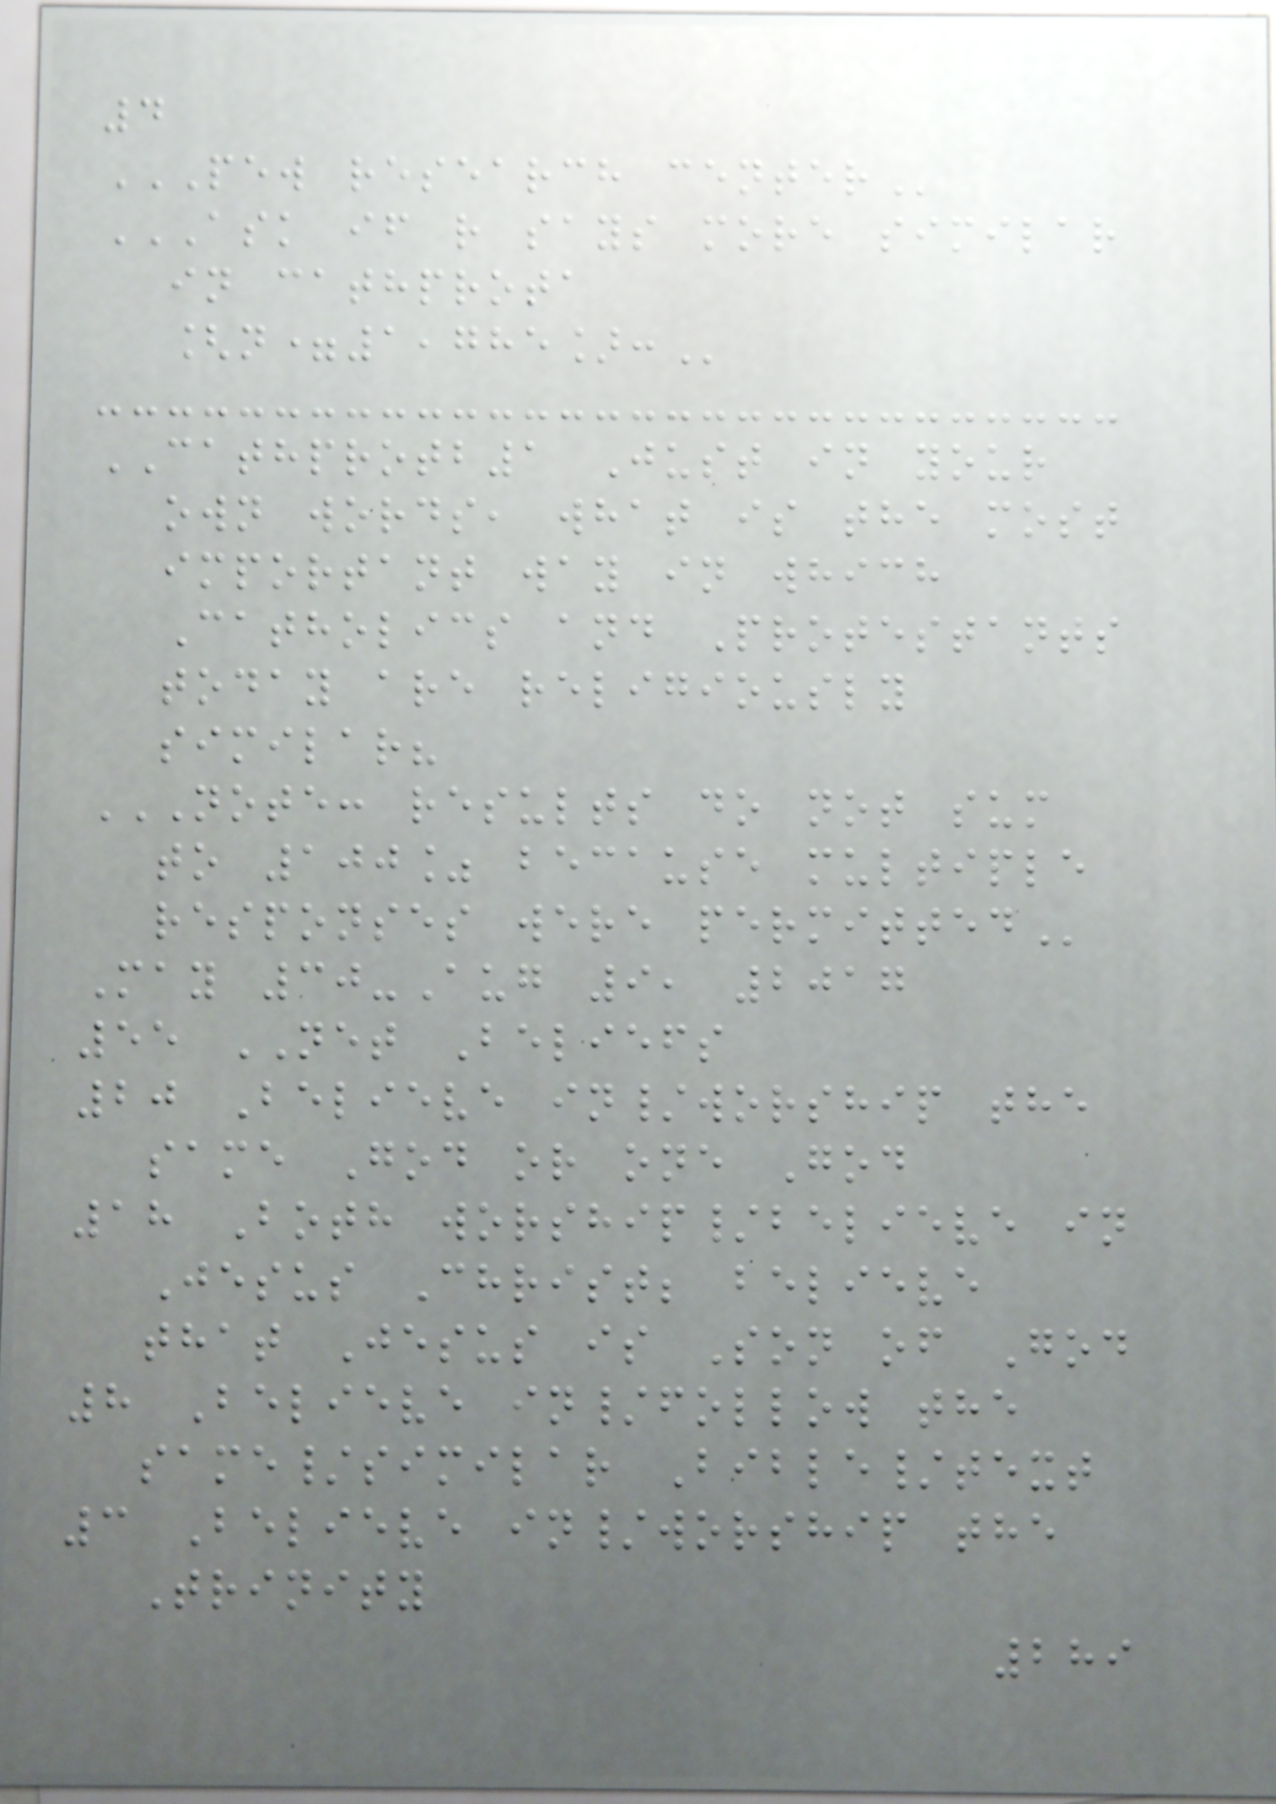4
PEW RESEARCH CENTER
ASK IF R SAYS MORE SIMILAR
IN CATHPROTA
[N=1,785]:
CATHPROTB1 Just in your
own words, what is the most
important way in which
Catholics and Protestants
today are religiously
similar?
NOTE: RESULTS DO NOT SUM
TO 100% BECAUSE MULTIPLE
RESPONSES WERE PERMITTED
May 30-Aug 9, 2017
55 NET Beliefs
20 Believe in/worship the
same God or one God
18 Both worship/believe in
Jesus Christ; believe
that Jesus is Son of God
8 Believe in/follow the
same/similar Bible/text
3 Believe in/worship the
Trinity
289
